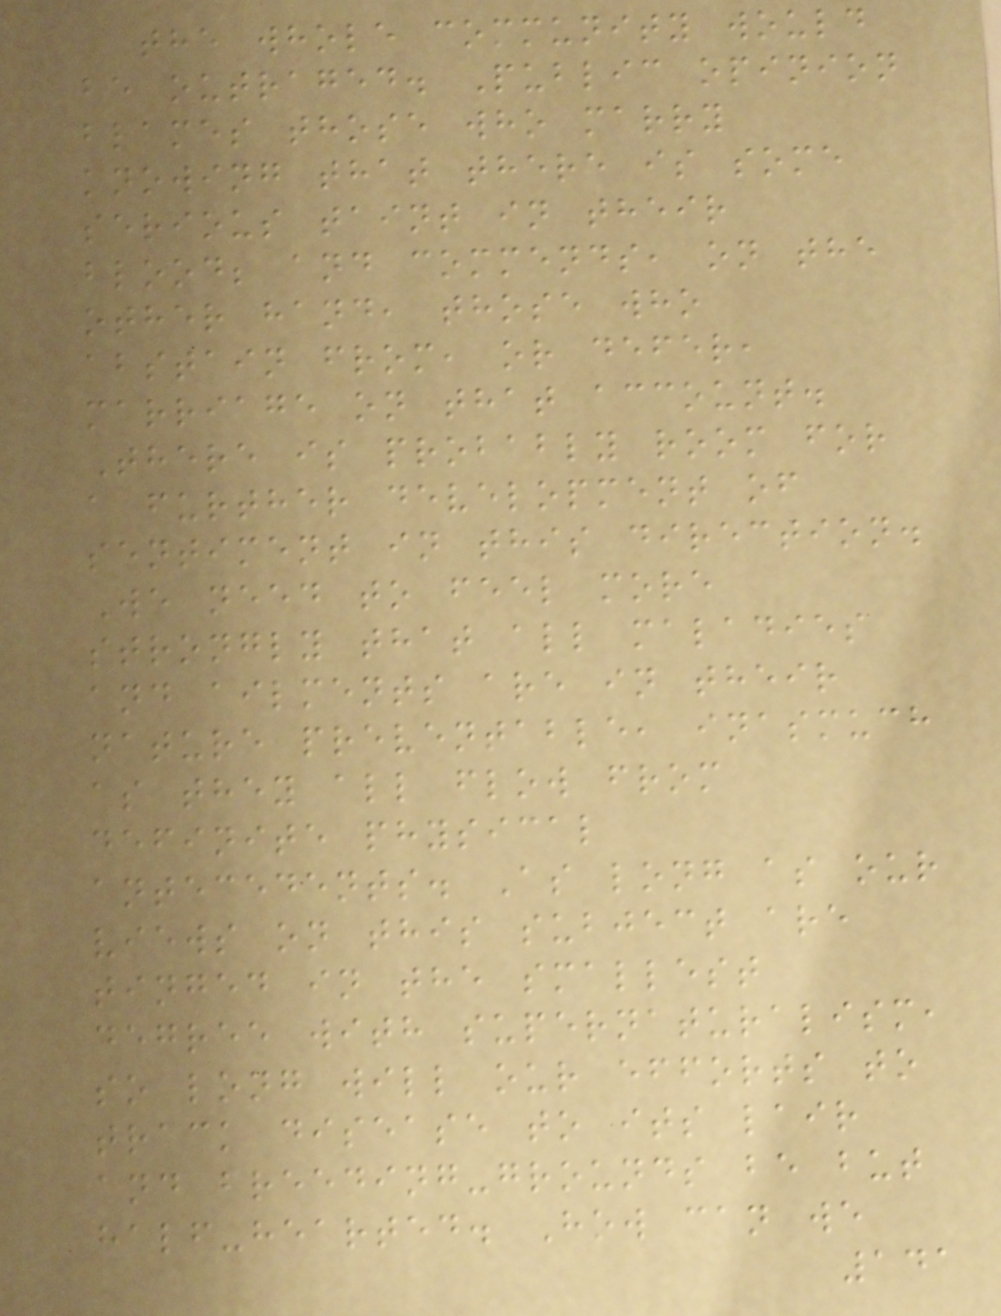the whole community would
be outraged. Public opinion
blames those who marry
knowing that there is some
serious taint in their
blood; and commends, on the
other hand, those who
abstain from, or defer,
marriage on that account.
There is probably room for
a further development of
sentiment in this direction.
We need to feel more
strongly that all maladies
and ailments are in their
nature preventable, inasmuch
as they all flow from
definite physical
antecedents. As long as our
views on this subject are
tinged in the smallest
degree with supernaturalism,
so long will our efforts to
track disease to its lair
and breeding-grounds be but
half-hearted. How can we
141
